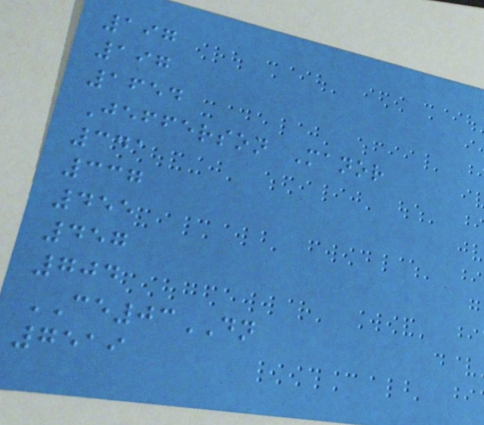197
197
1654
Jefferson Manor
341
337
455
457
704
CE03DN
7519
